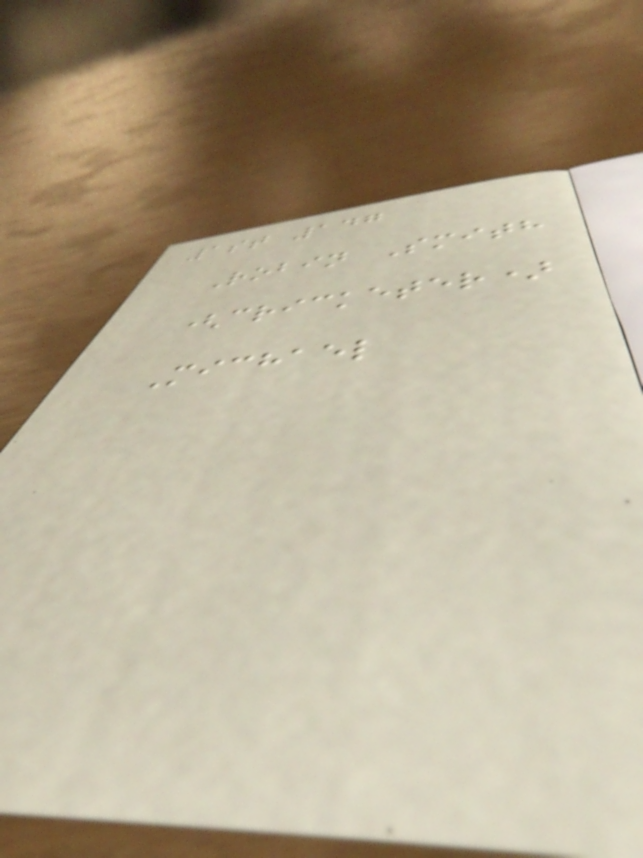1st 147
Robin Smith
(cricketer)
Michael
